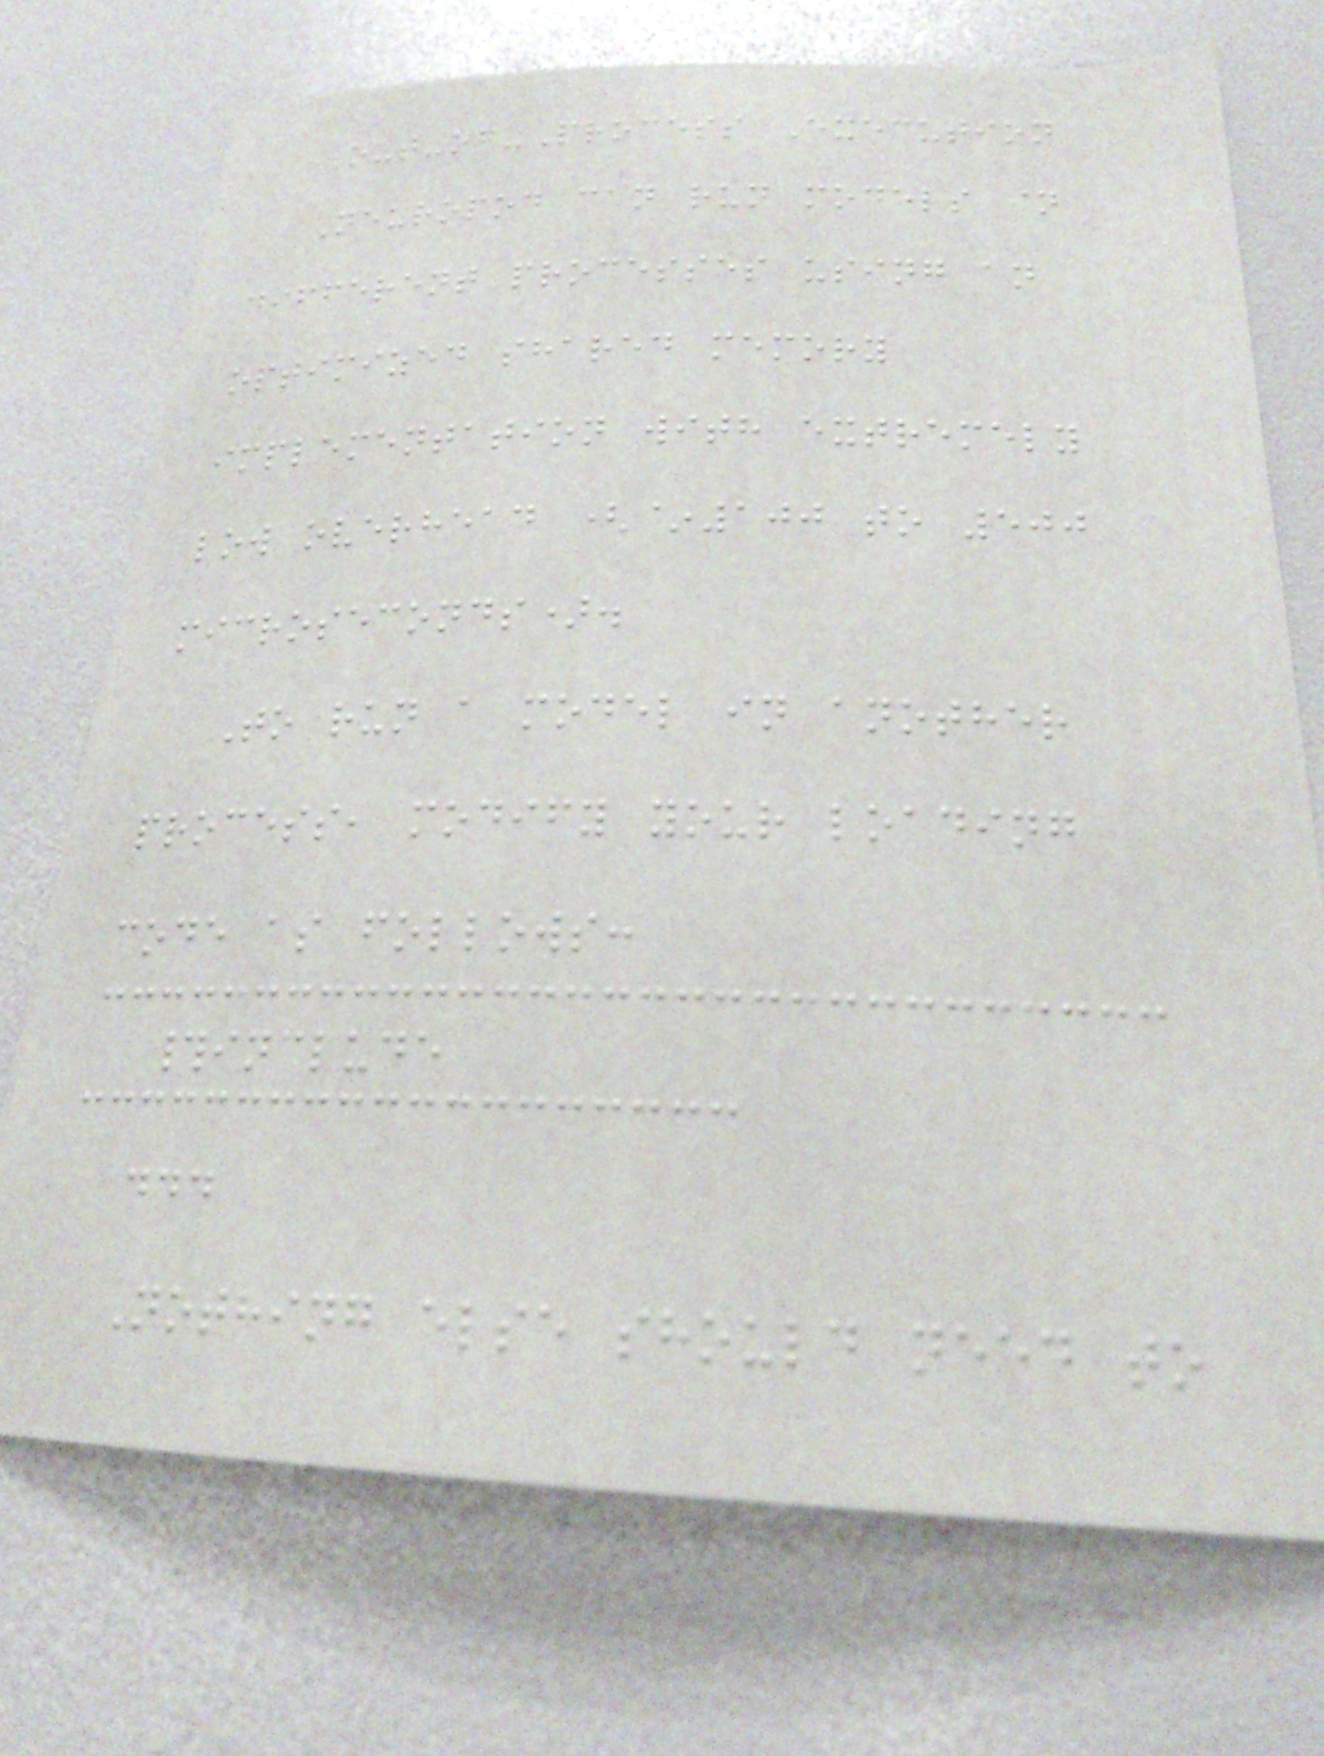Out-of-Process Execution
Neuropod can run models in
different processes using an
optimized shared memory
implementation with extremely
low overhead (~100 to 500
microseconds).
To run a model in another
process, modify your loading
code as follows:
#include
...
Nothing else should need to
